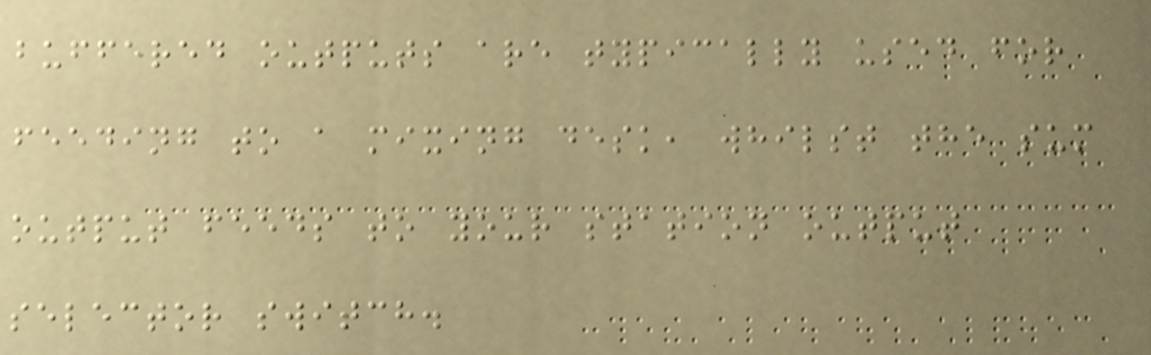buffered outputs are typically used for
feeding to a mixing desk, whilst the sum
output feeds to your station output
selector switch.
